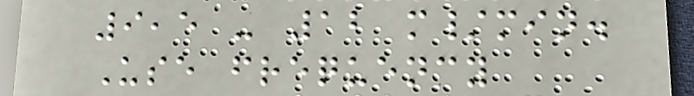9,5 - 12 m/min.
Use frequency
